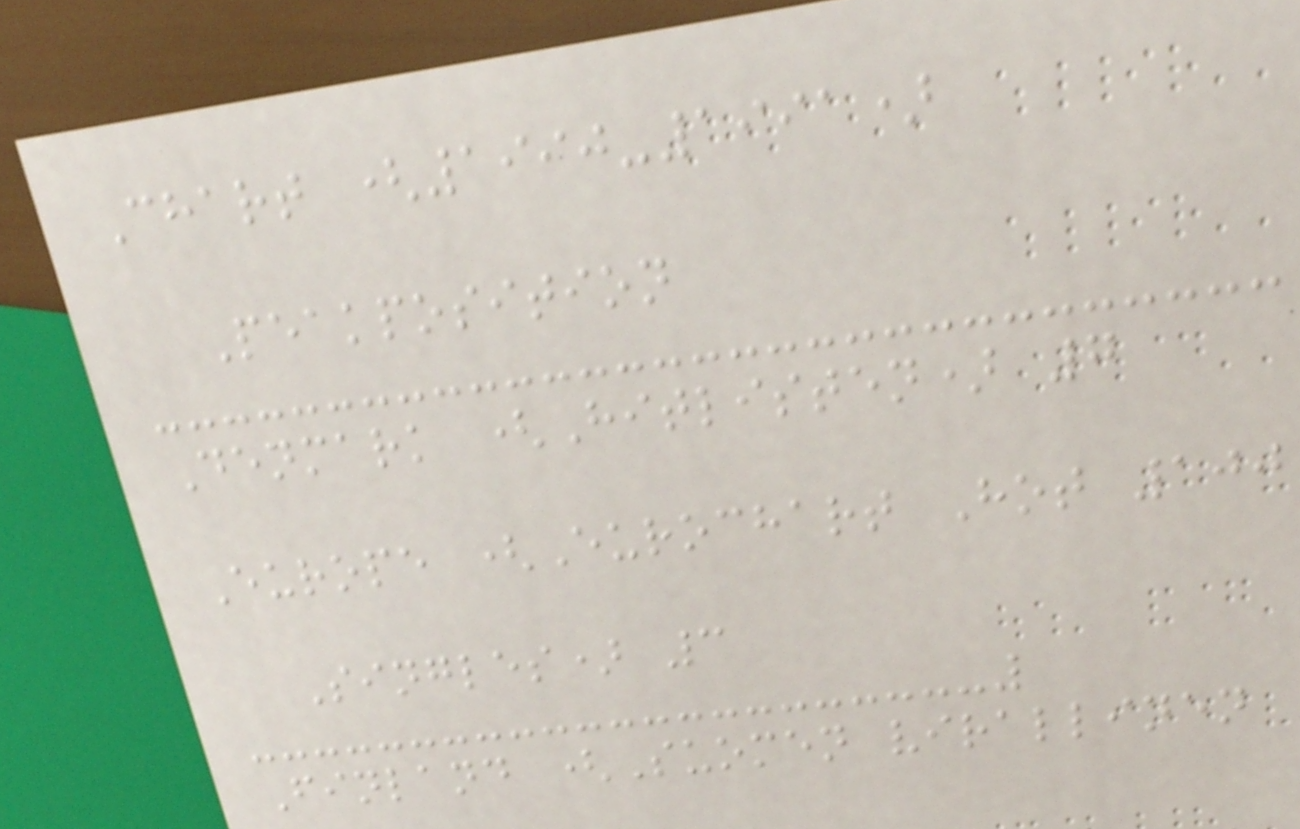Chart (1990-1991)
Peakposition
Denmark (Hitlisten) 7
Europe (Eurochart Hot 100
Singles) 3
Finland (Suomen virallinen
